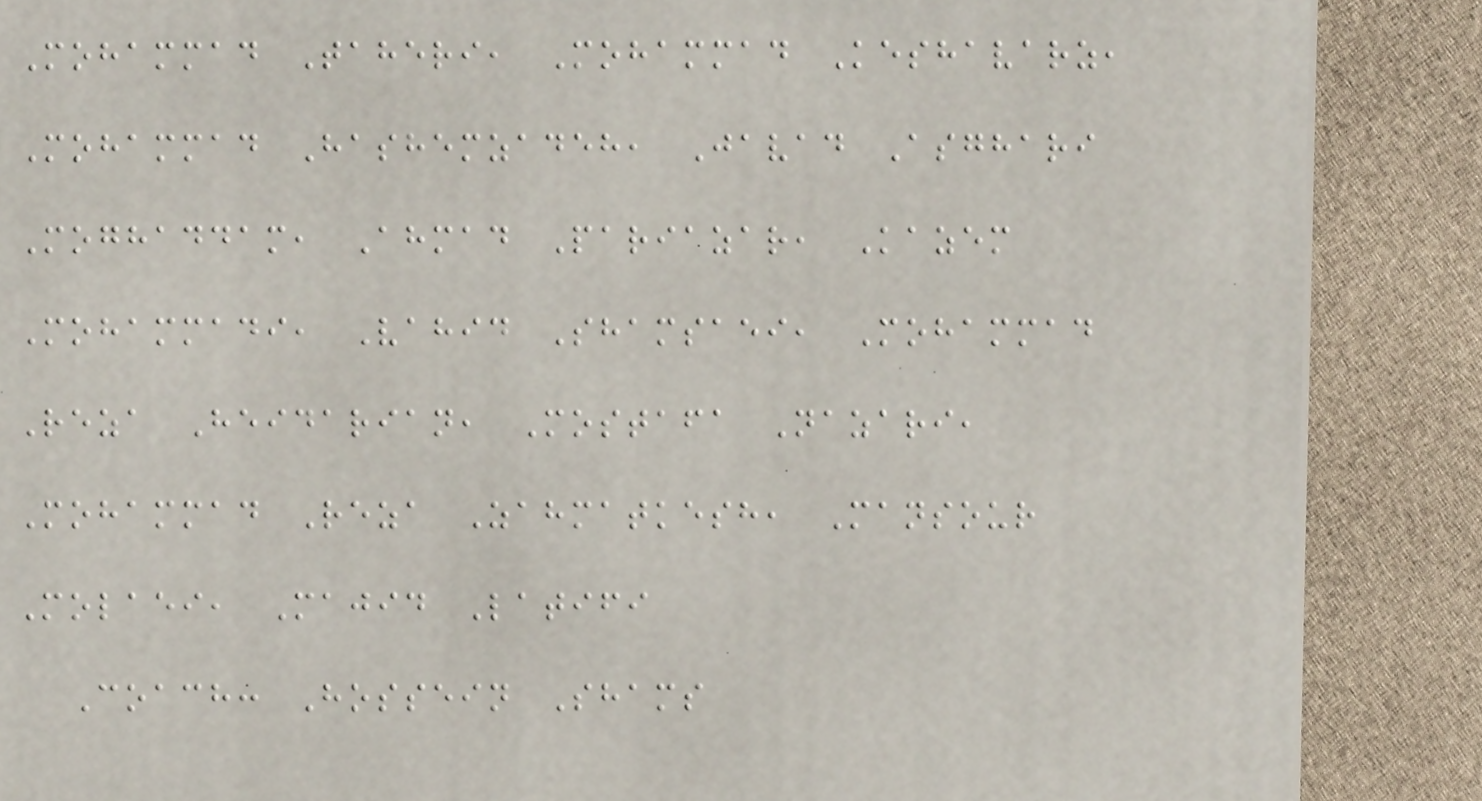Mohammad Taheri, Mohammad Keshavarz,
Mohammad Hashemzadeh, Javad Asghari
Moghaddam, Ahmad Pariazar, Kazem
Mohammadi, Vahid Shamsaei, Mohammad
Reza Heidarian, Mostafa Nazari,
Mohammad Reza Zahmatkesh, Mansour
Molaei, Majid Latifi
Coach: Hossein Shams
